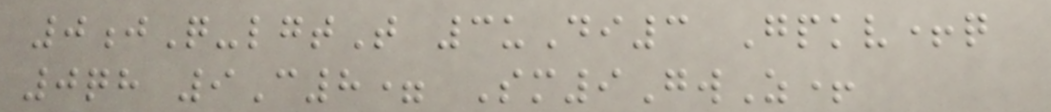0jQ-lgtT 3uDi3 Gpkv+q
0qh 9C8= Sm9GwZ+
